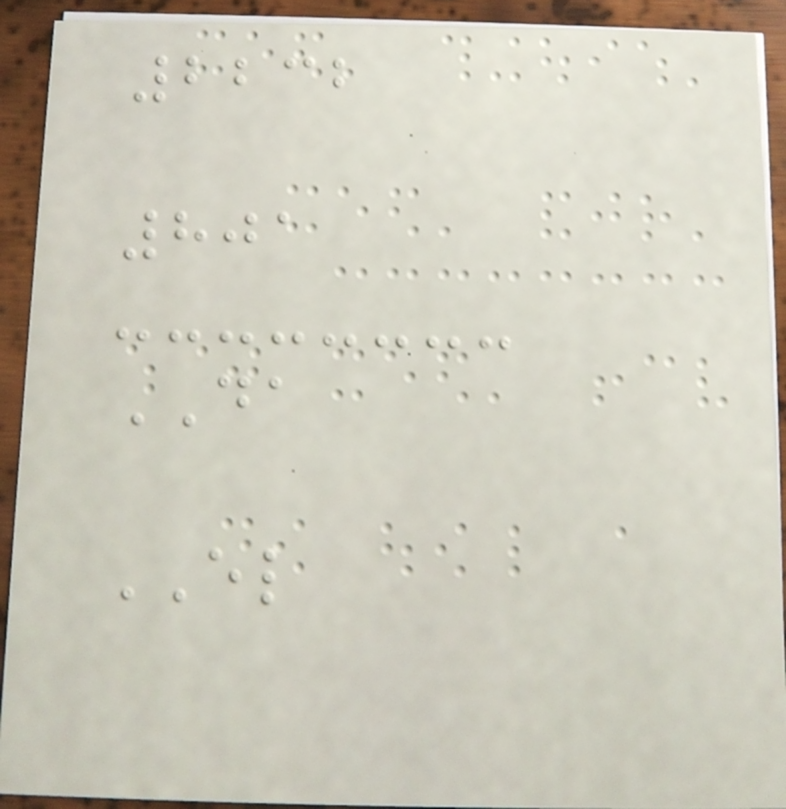2232
801
DA
EL
